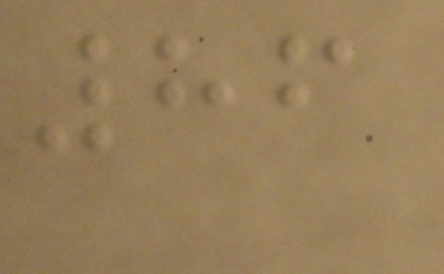86
